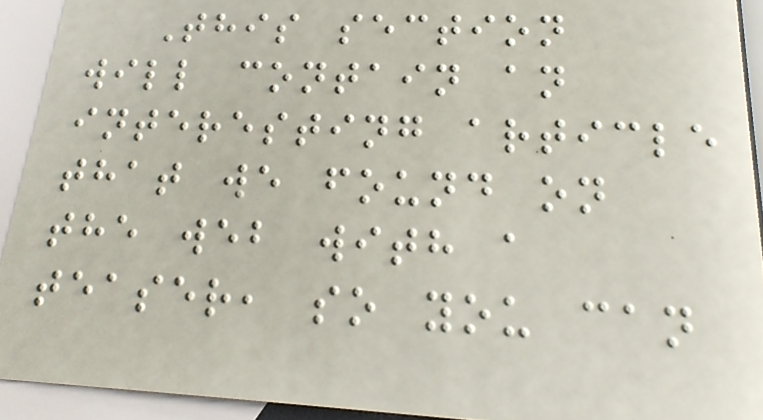This section
will contain an
interesting article
that we found on
the web with a
teaser, so you can
